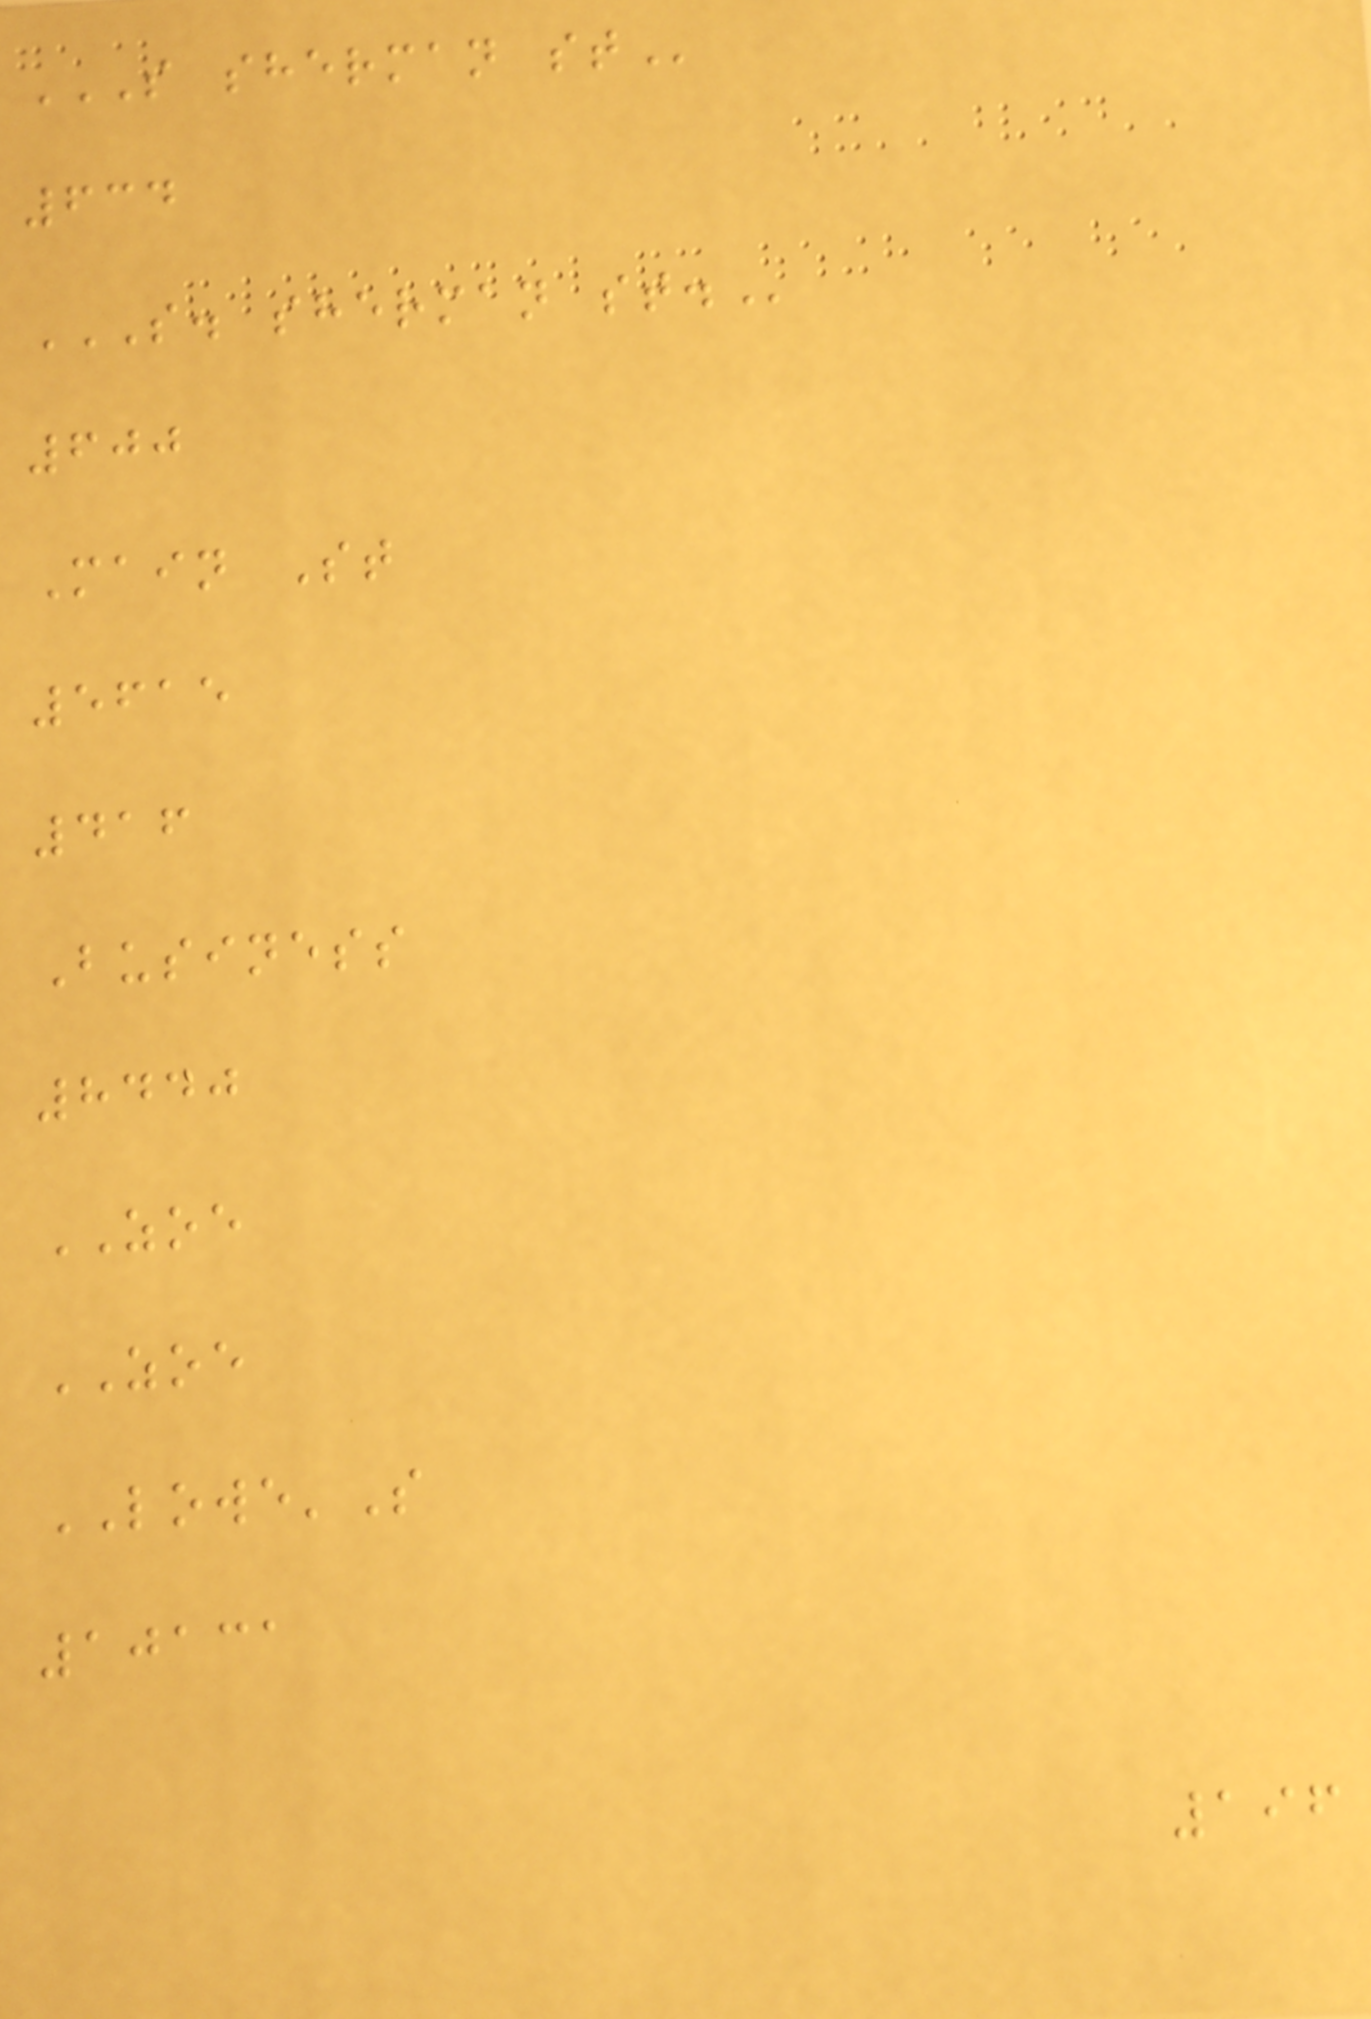S SHERMAN ST
634
S. SHERMAN ST.
600
Main St
5615
416
Business
8440
ZOE
ZOE
LOWE'S
10131
196
